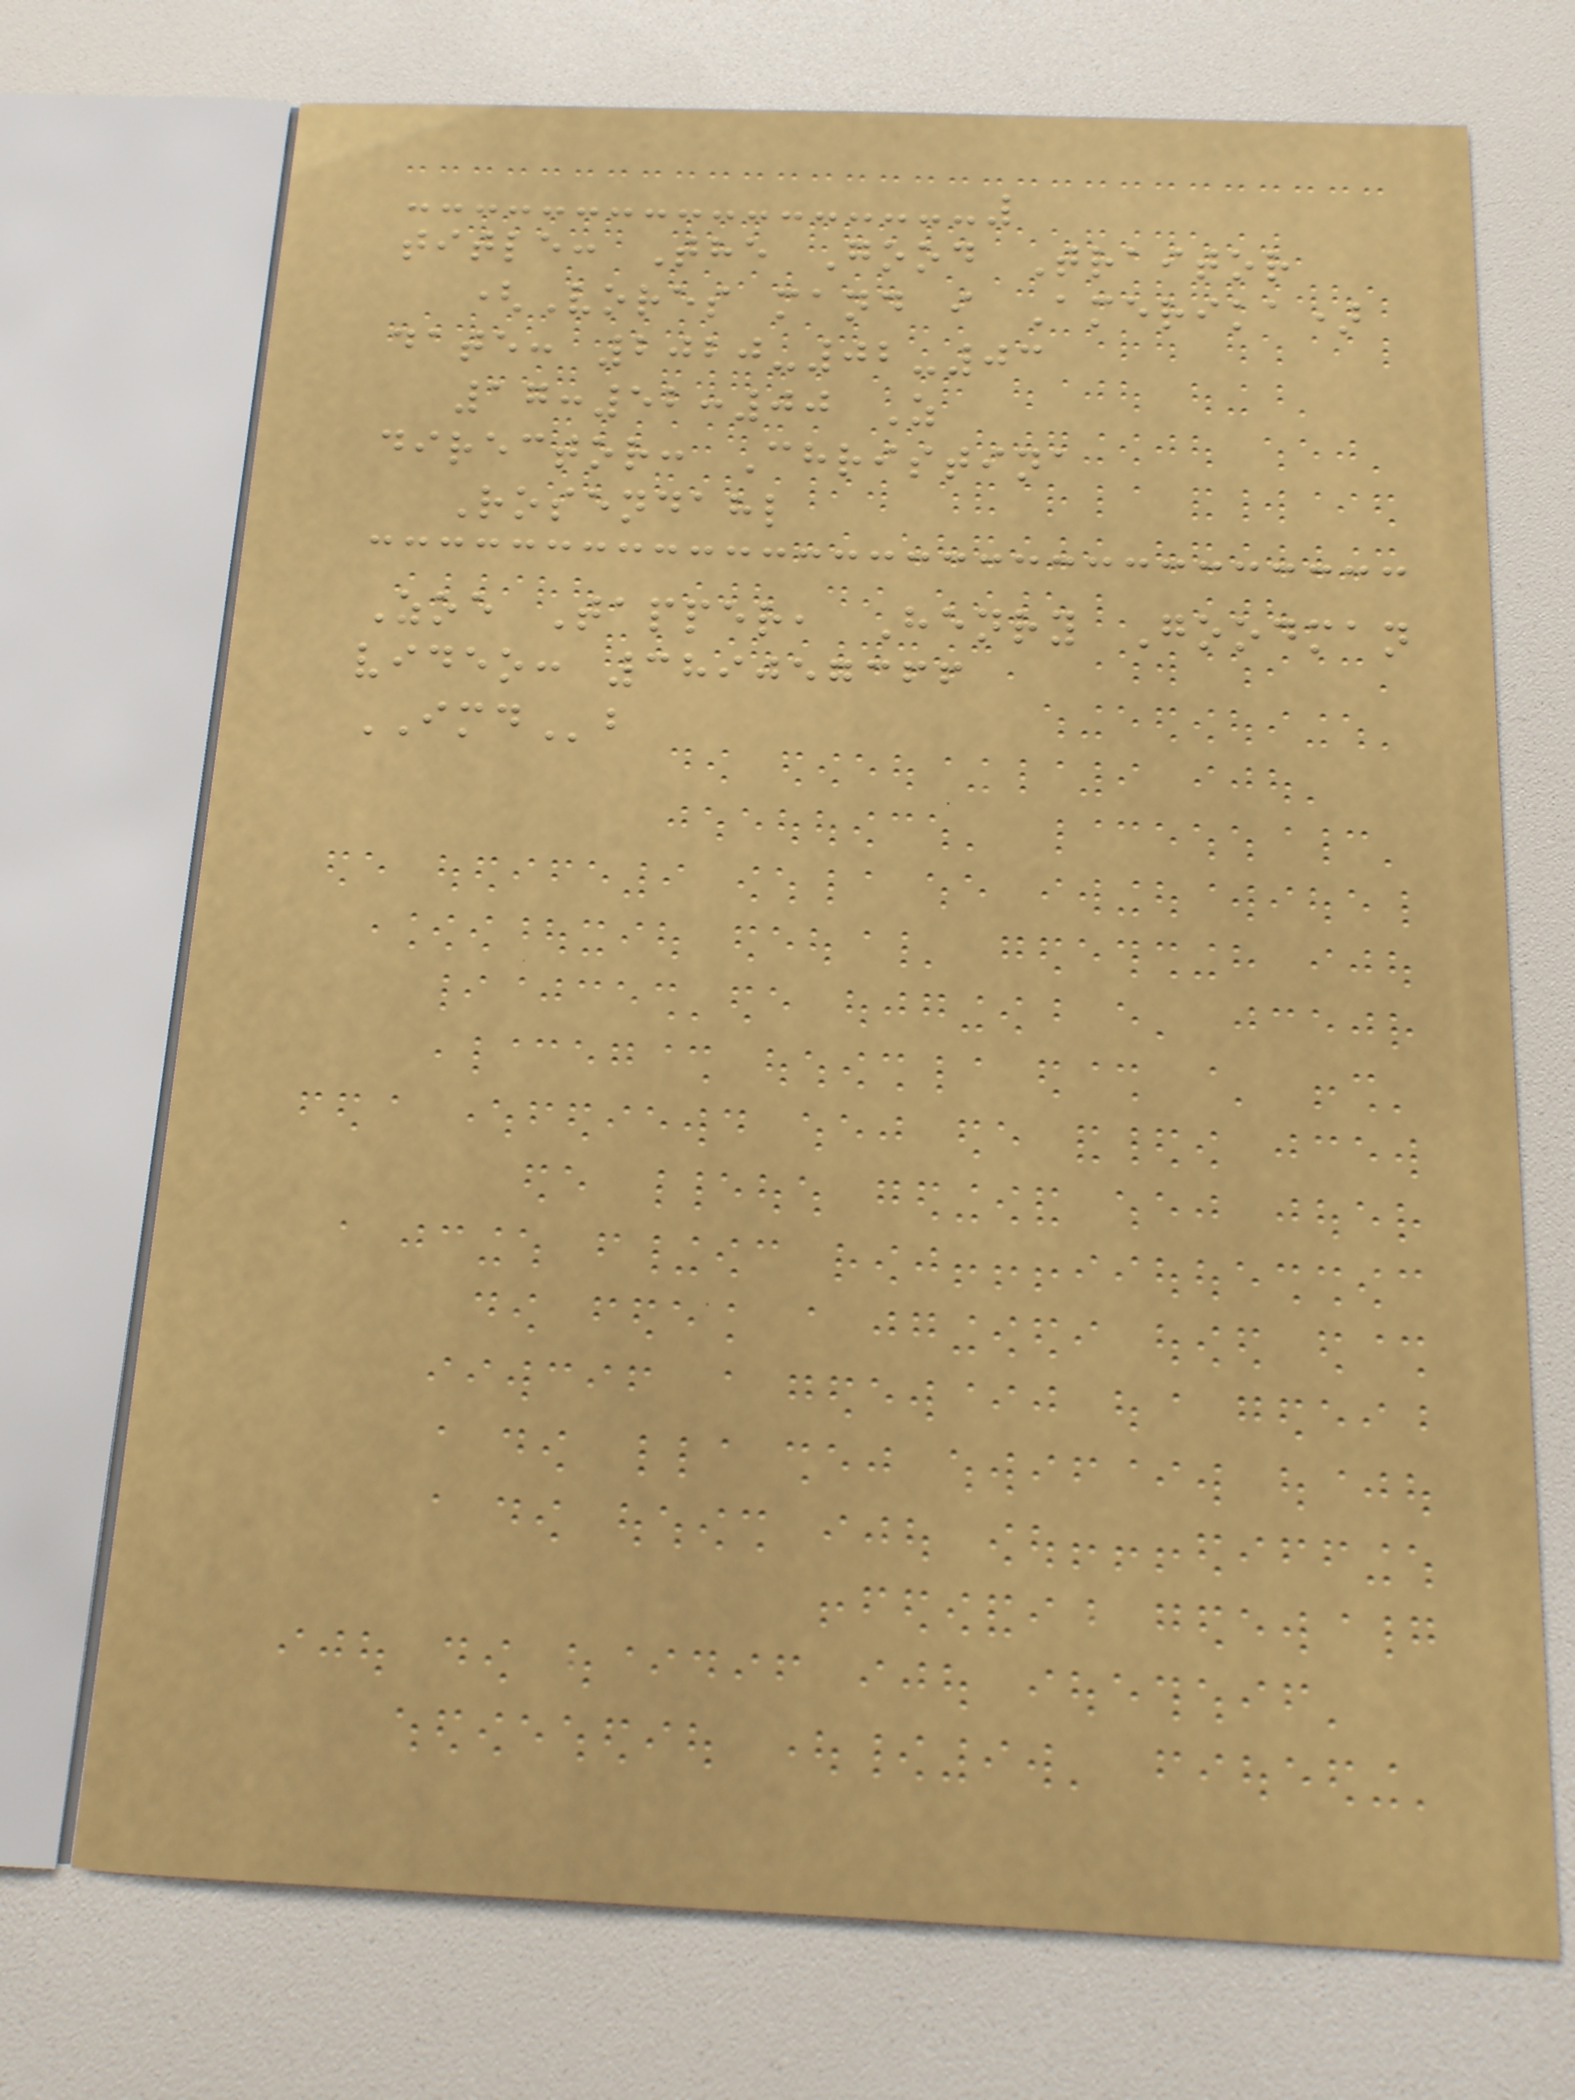title: The Good Traitor
(Vores mand i Amerika)
date: 2020-02-03
17:52:00 Z
director: Christina
Rosendahl
Zoe Tapper, Henry Goodman
video: 389057366
IMDb
